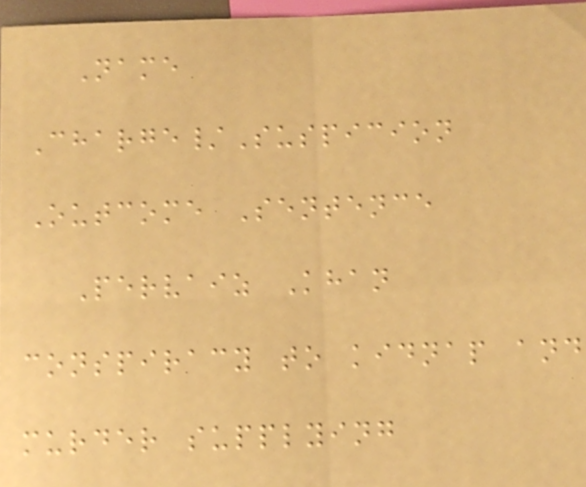Name
Charge/Suspicion
Outcome Sentence
Pervaiz Khan
conspiracy to kidnap and
murder supplying
